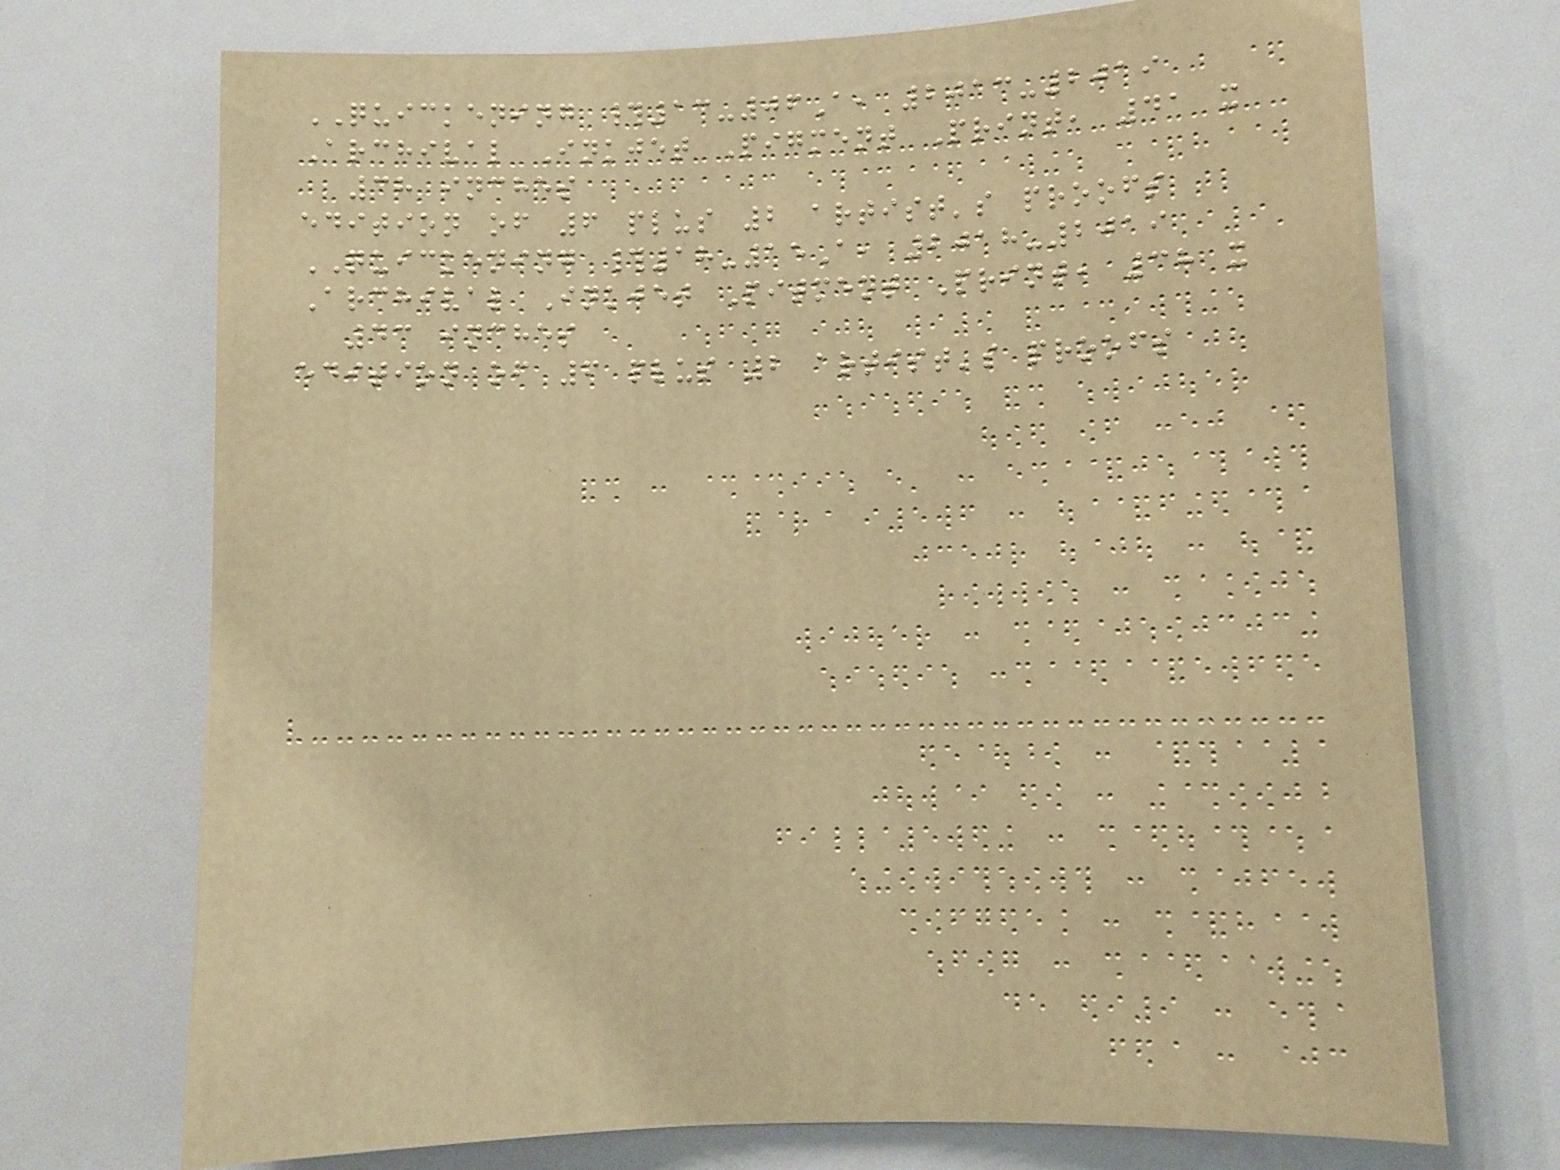QUICKENING #13-06A, 2013-2019
Archival Inkjet Pigment Print, 41 x
38 inches
edition of 6 plus 2 artist's proofs
QUICKENING #18-15A, 2018-2019
Archival Inkjet Pitment Print, 38 x
43 inches
edition of 6 plus 2 artist's proofs
